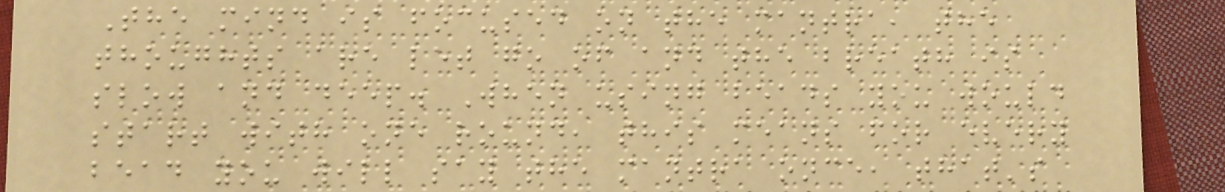The mind is focused on the mantra, the
thoughts are let go of and the breath is
slow and deep. When using beads you would
start with one round, this means for every
bead you will say the mantra once, that's
